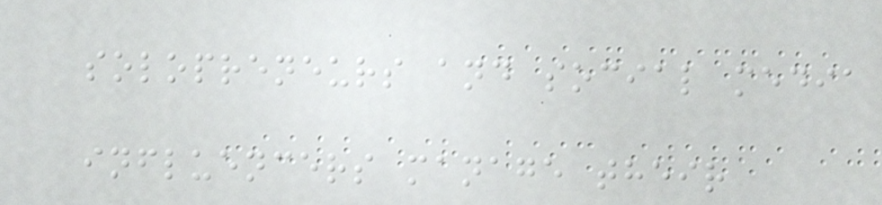solopreneurs and social media
influencers manage their
